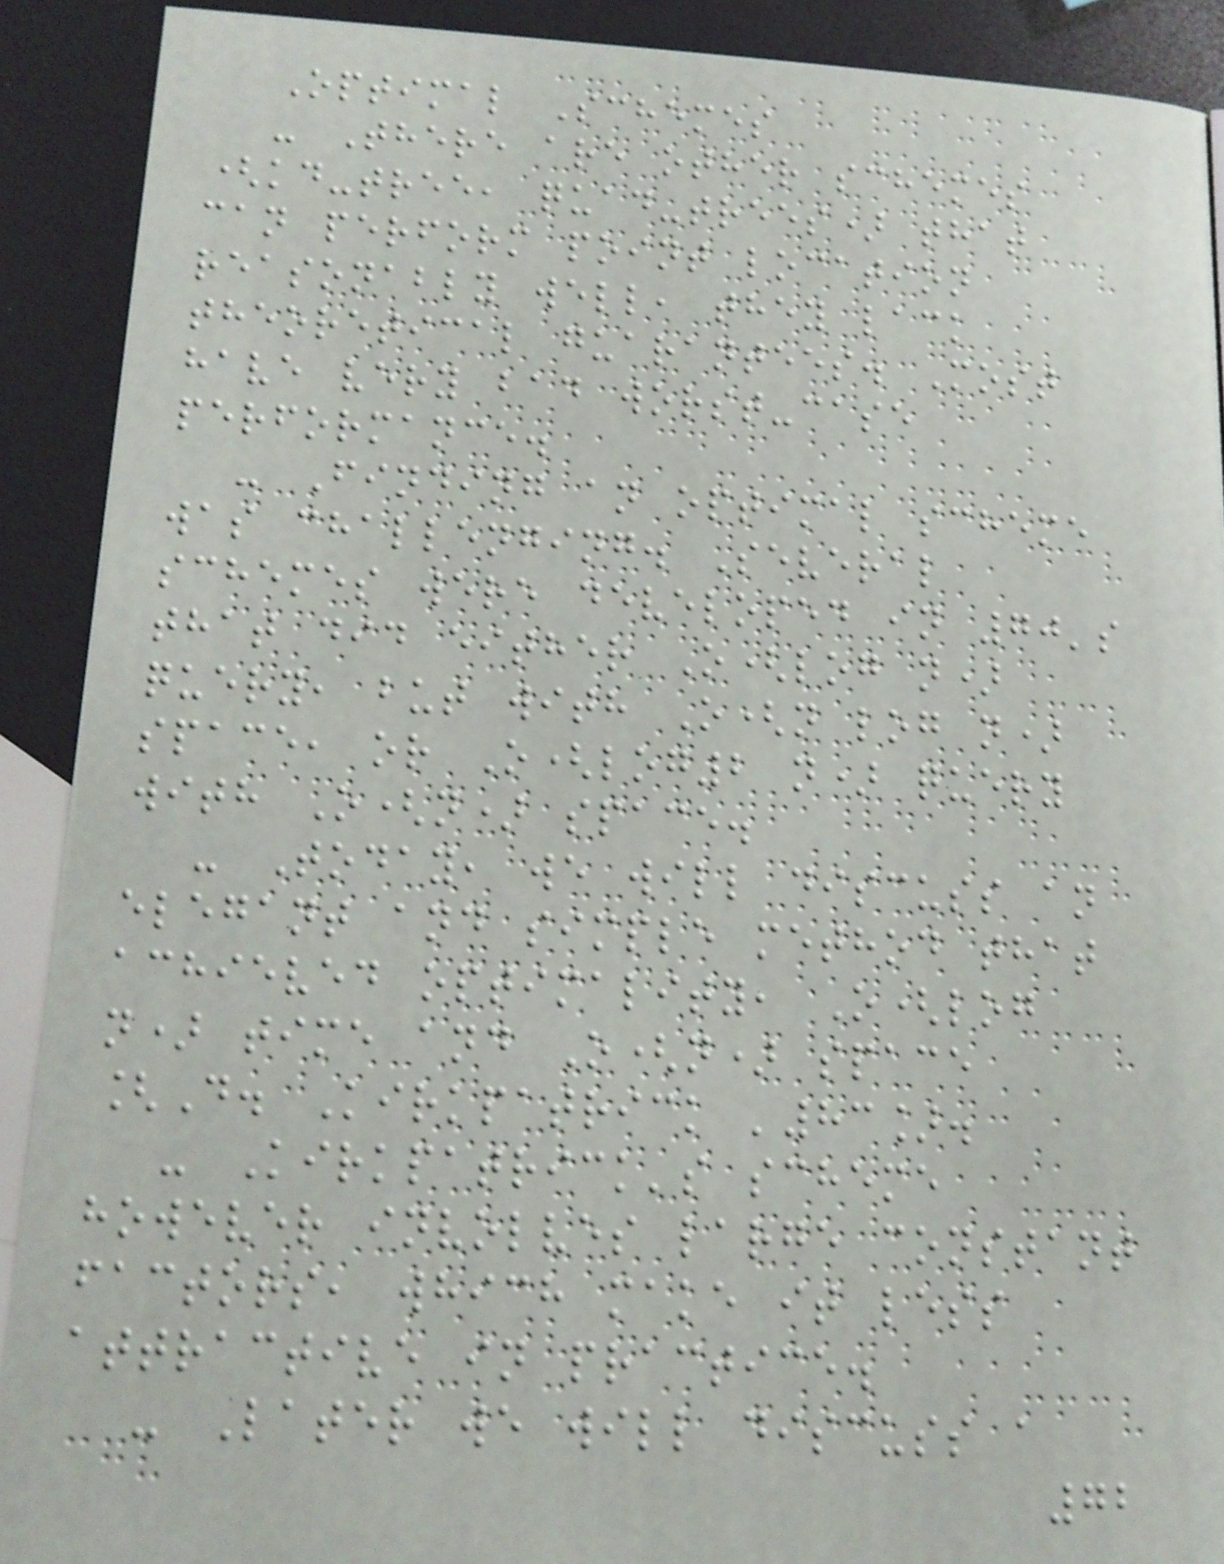Optimal Schemes
- There are other schemes
(kd-tree, quad-trees) that
can perform point location
reasonably well, they lack
theoretical guarantees. Most
have very bad worst-case
performance.
- Finding an optimal scheme
was challenging. Several
schemes were developed in 70's
that did either O(log n)
query, but with O(n log n)
space, or O(log2 n) query
with O(n) space.
- Today, we will discuss an
elegant and simple method that
achieved optimality, O(log
n) time and O(n) space
[D. Kirkpatrick '83].
- Kirkpatrick's scheme
however involves large constant
factors, which make it less
attractive in practice.
- Later we will discuss a
72
